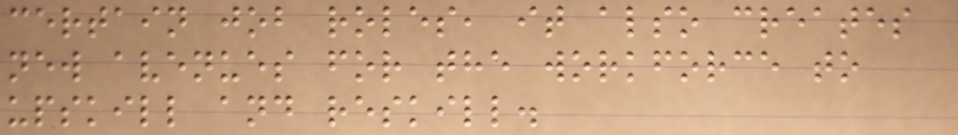certain job roles, it also creates
new avenues for the workforce to
upskill and reskill.
